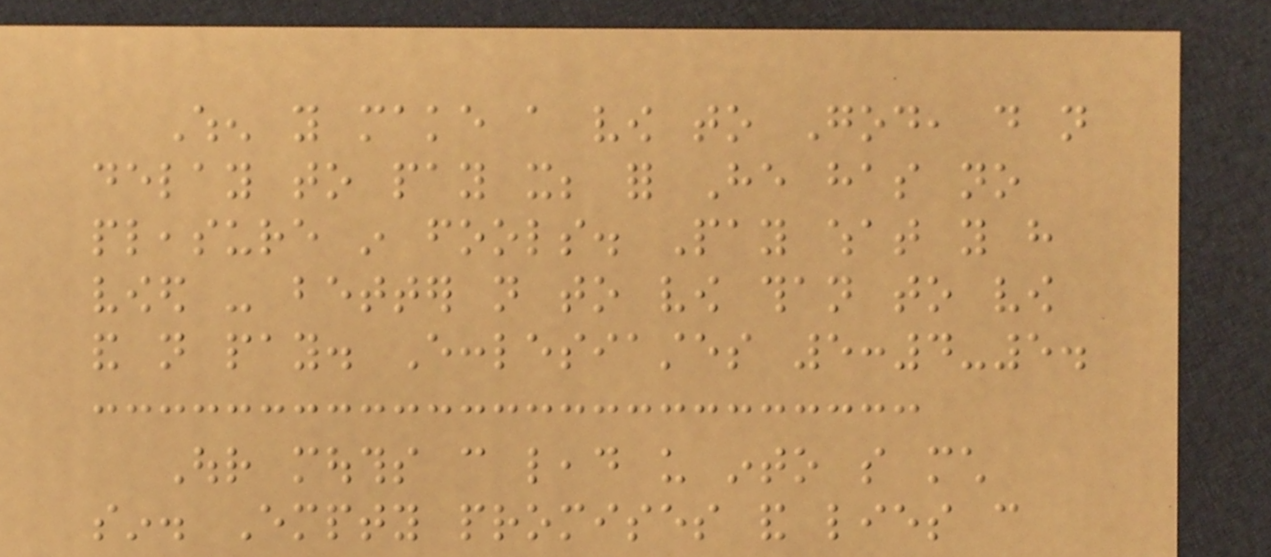When you make a vow to God, do not
delay to pay it; for He has no
pleasure in fools. Pay what you have
vowed - better not to vow than to vow
and not pay. Ecclesiastes 5:4-5.
Our mouths can lead us into so much
sin. Empty promises and lies can
